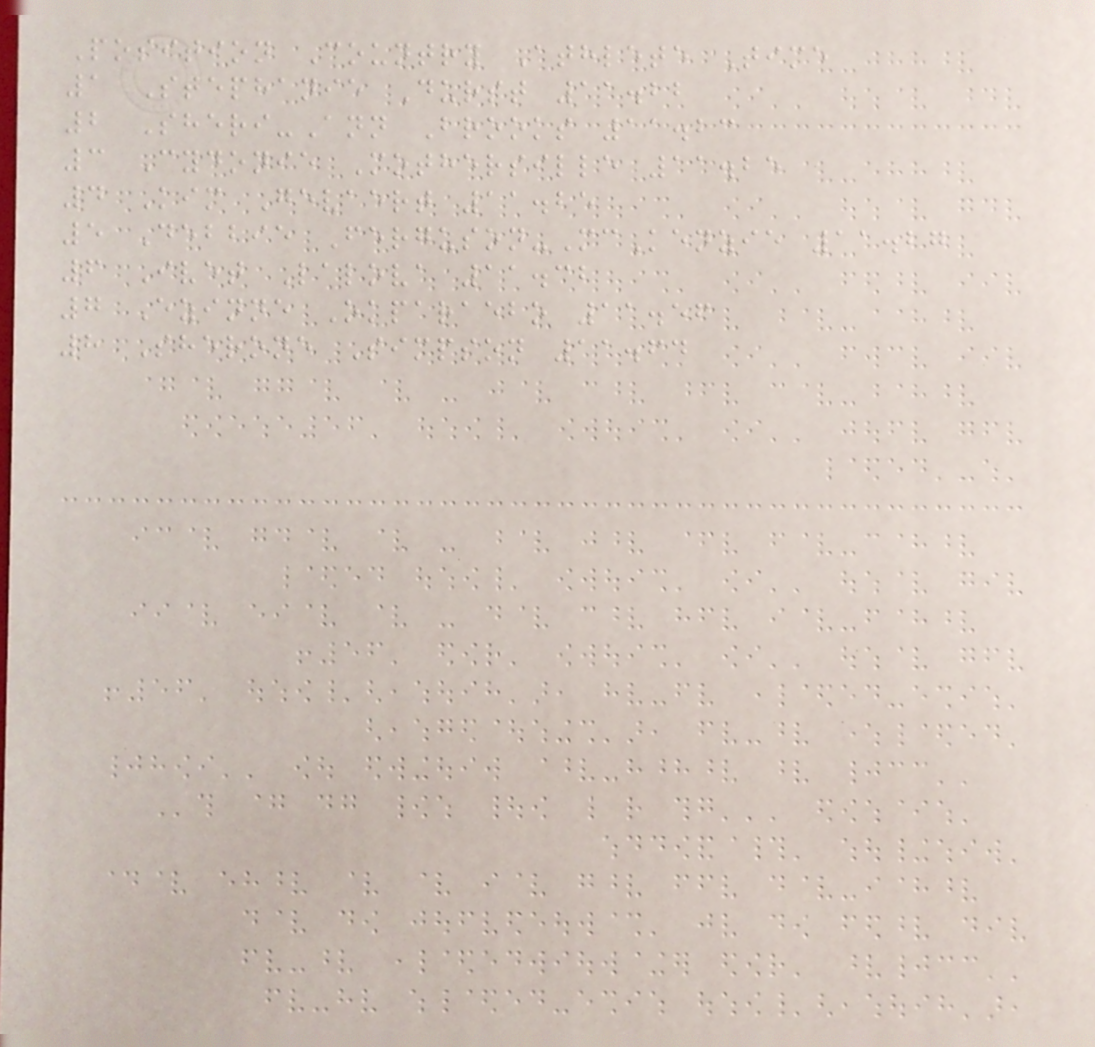Position Country Athlete Time
1 Stephanie Durst 11.22
2 Sheri-Ann Brooks 11.23
3 Cydonie Mothersille 11.25
4 Kim Gevaert 11.25
5 Debbie Ferguson-McKenzie 11.27
6 Ivet Lalova 11.32
7 Ezinne Okparaebo 11.56
8 Sherone Simpson 11.64
